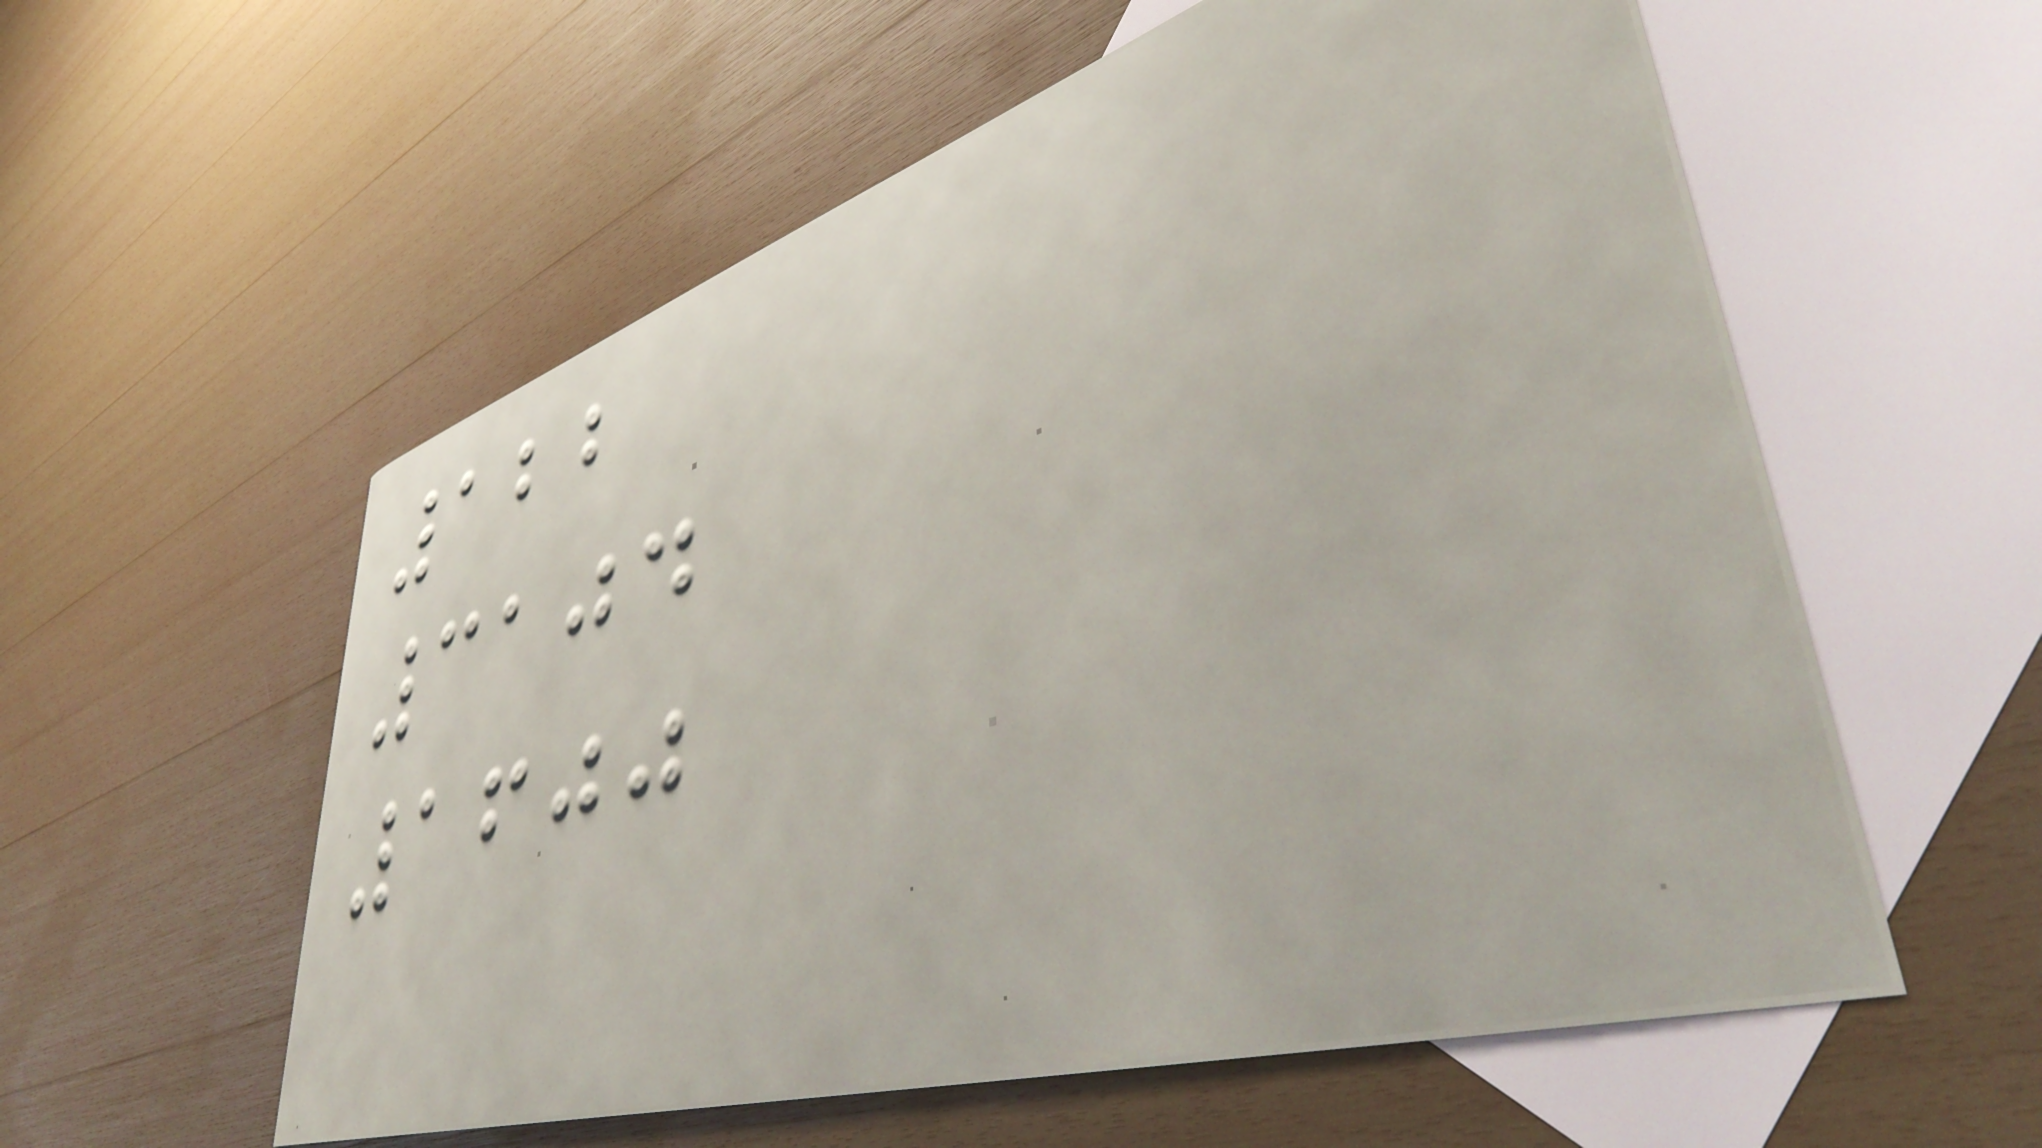122
3104
1600
